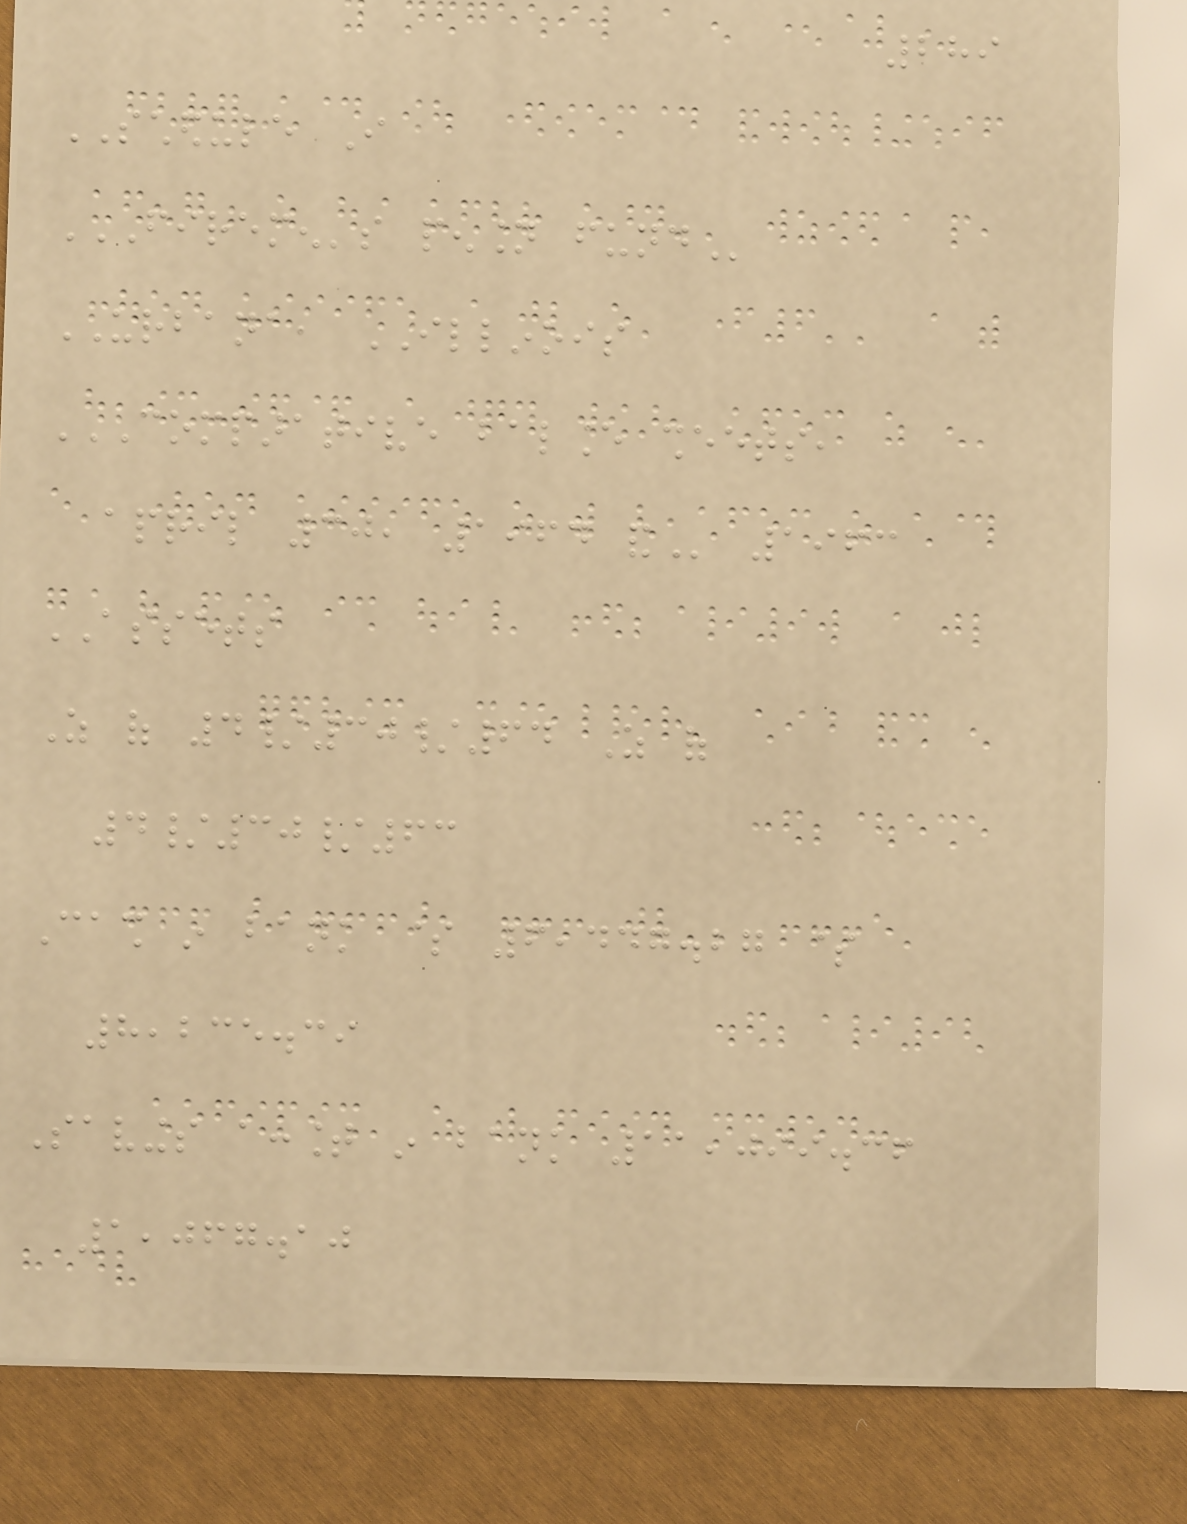289
SCHEDULE I
FIREMEN'S PENSION FUND
URBANA, ILLINOIS
COMPARATIVE BALANCE SHEETS,
APRIL 30, 1964 AND 1963
ASSETS
As of 4/30/64 As of
4/30/63
Cash in bank $ 6,447.27 $
8,235.39
Savings account in bank 11,099.36
1,067.10
